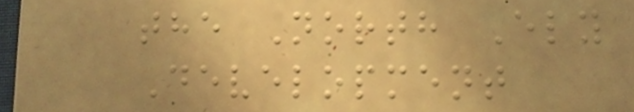the North Ely
Development
